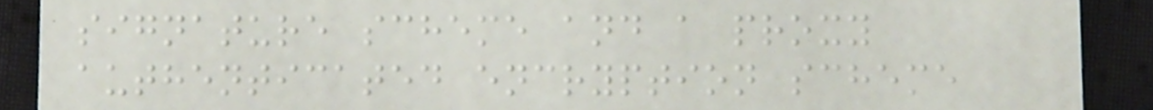signature scheme and a proxy
authenticated encryption scheme
